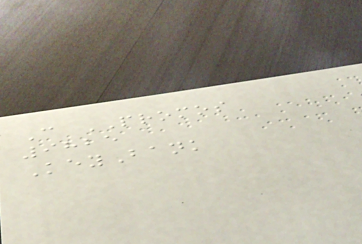C PROMOS
9825
KeyBank
